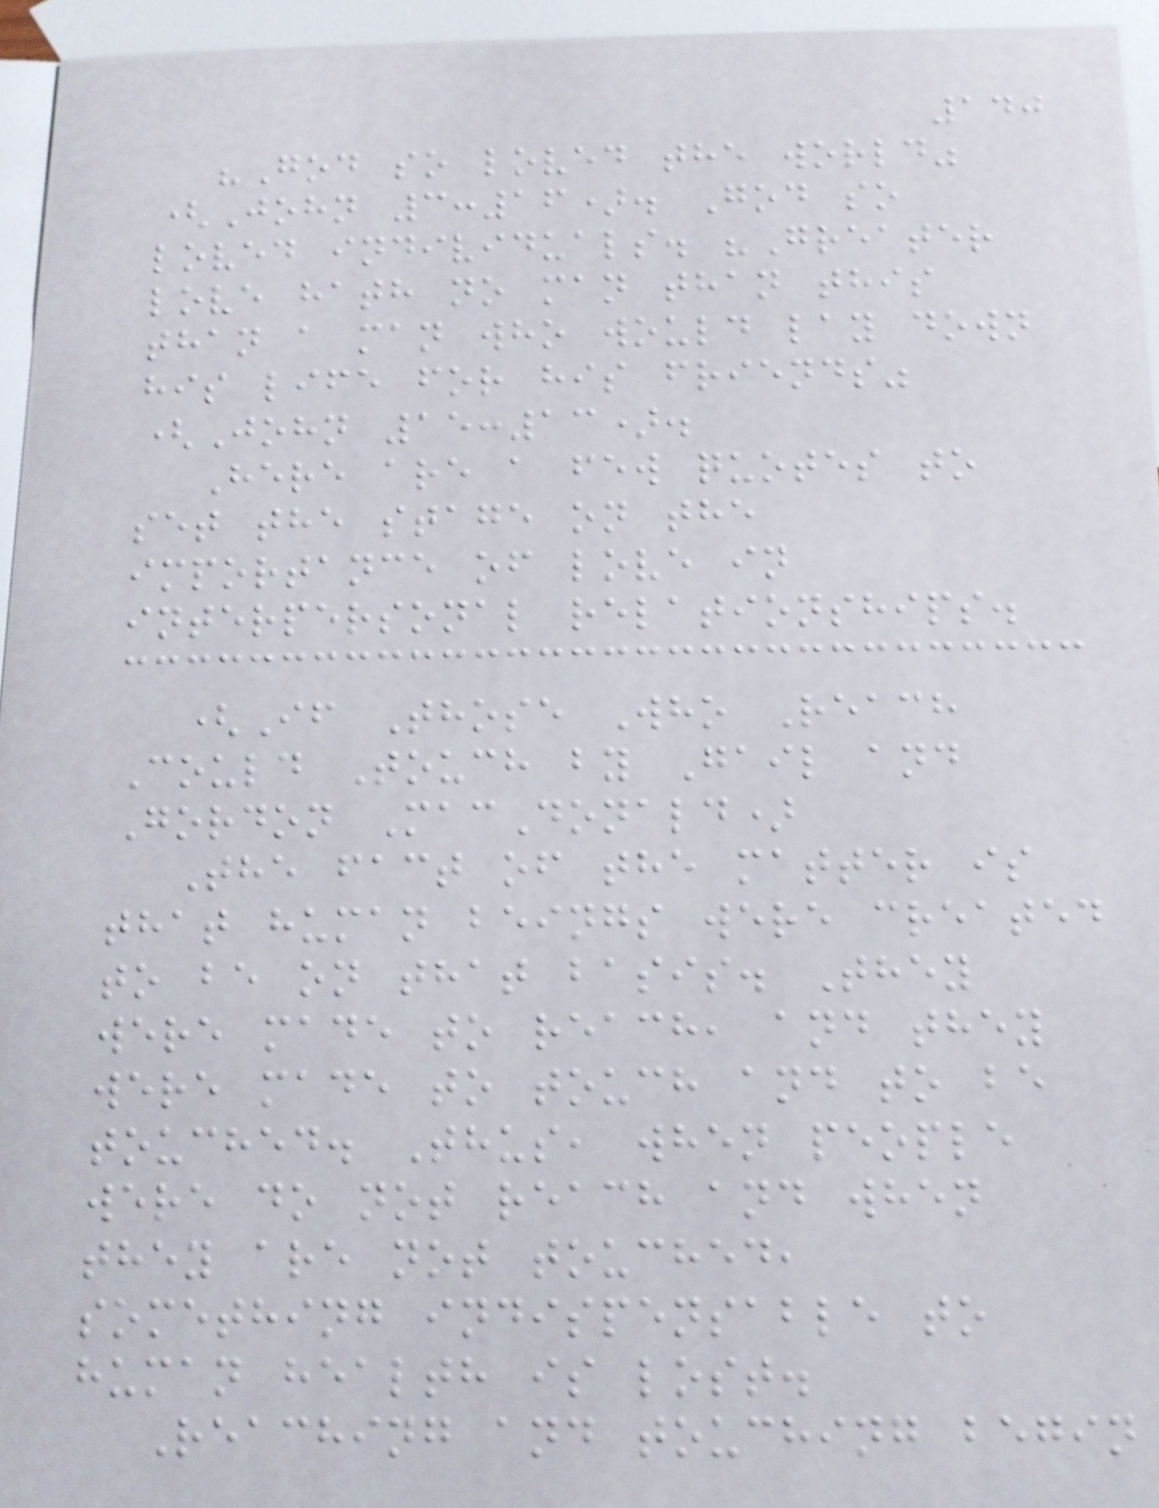140
"God so loved the world"
(John 3:16). God so
loved individuals. "Greater
love hath no man than this
than a man who would lay down
his life for his friends"
(John 15:13).
Here are a few quotes to
set the stage on the
importance of love in
interpersonal relationships.
(If Those Who Reach
Could Touch by Gail and
Gordon MacDonald)
The fact of the matter is
that human beings were created
to be on that basis. They
were made to reach, and they
were made to touch and to be
touched. Thus, when people
were do not reach and when
they are not touched,
something indispensable to
human health is lost.
Reaching and touching begin
